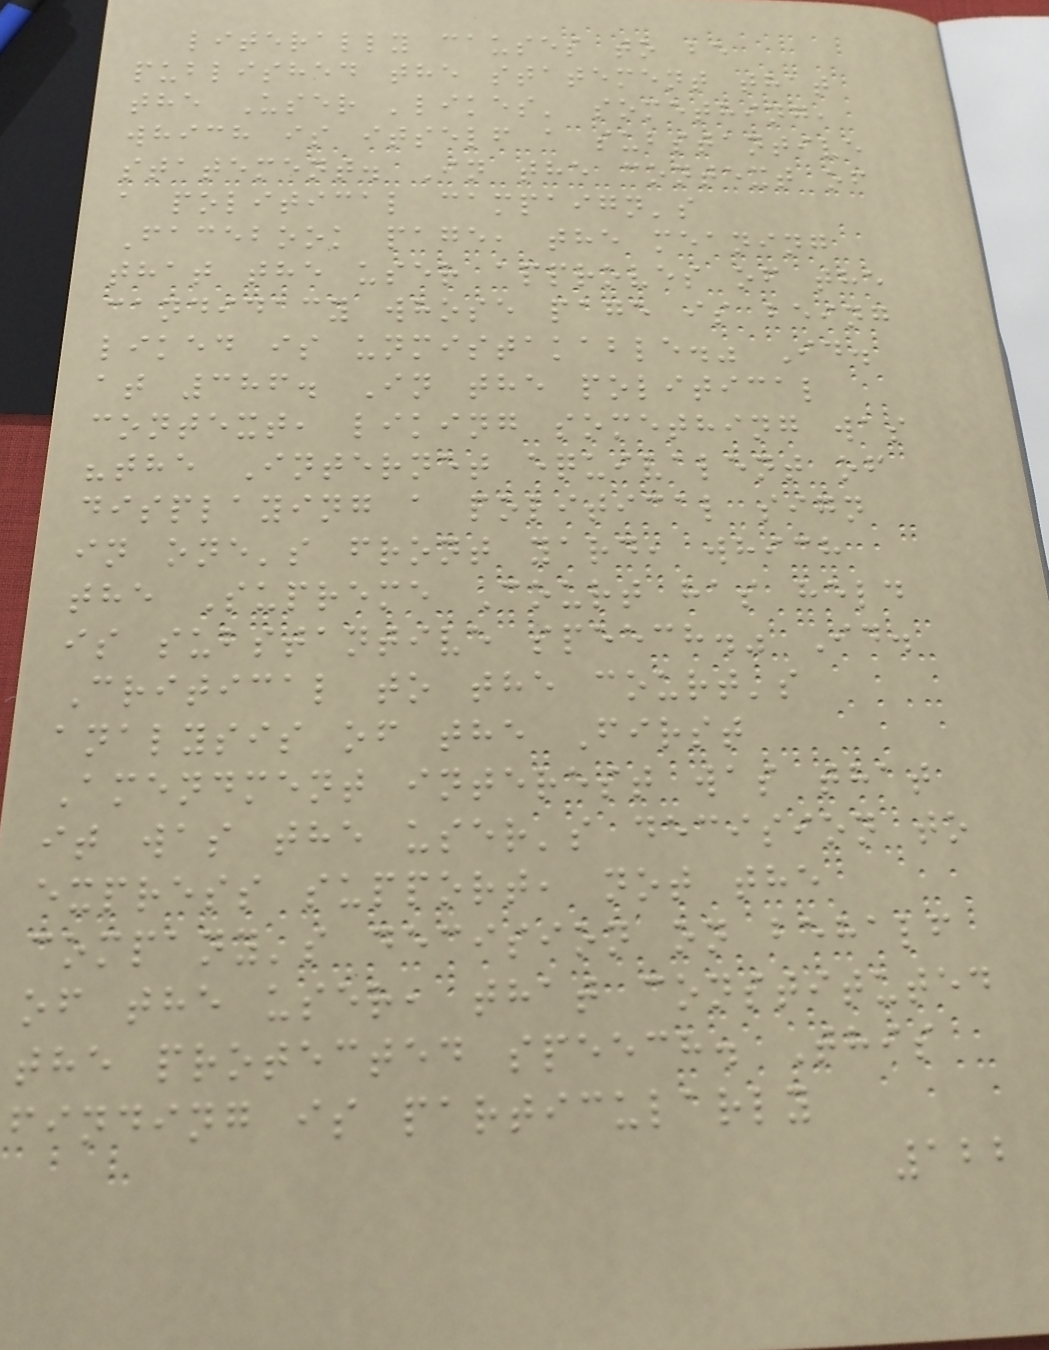literally causes to be
published the statement that
the User 'likes' something,
which is itself a substantive
statement. In the context of
a political campaign's
Facebook page, the meaning
that the user approves of the
candidacy whose page is being
liked is unmistakable." Id.
at 386. In the political
context, liking something was
"the Internet equivalent of
displaying a political sign
in one's front yard, which
the Supreme Court has held
is substantive speech." Id.
Critical to the court's
analysis of the First
Amendment interest was that
it was the user's decision to
express support, not the
company's decision on behalf
of the user, that constituted
the protected speech. This
finding is particularly
122
